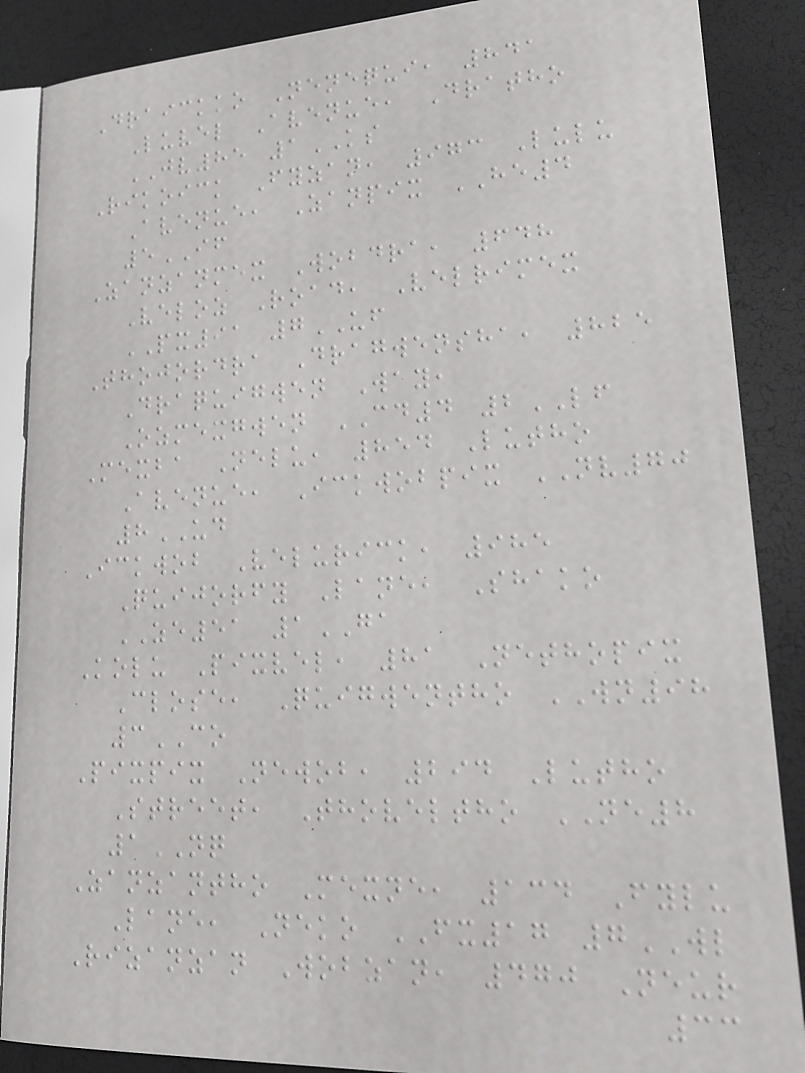Draickko Nenequi, 841
Luvel Avenue, Dratho
JV85 1KS
Rikoick Fyzan, 973 Lulu
Avenue, Zanpix HE4
5IF
Zanzanmex Wobdra, 648
Veloz Road, Velrimex
PX91 7UF
Thojordra Dragwensha, 825
Draquigwen Way,
Ozmexgwen CD4 2LF
Mexba Nelu, 854 Lutho
Avenue, Ickwobpix NV70
8UD
Ickwob Velurick, 985
Quijorfy Lane, Shako
ZE51 1GA
Kolu Pixvel, 81 Nethopix
Close, Quigwentho WN98
3CO
Pixpix Newob, 294 Lutho
Street, Thoveltho NE8
1NQ
Zanzantho Mexne, 134 Fylu
Lane, Neko FX17 7WL
Rizanzan Wobzan, 470 Neur
33
